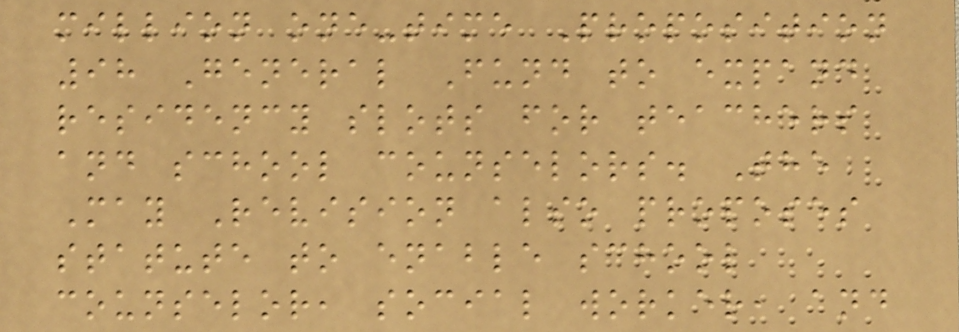million one-time Proposition
98 General Fund to expand
residency slots for teachers
and school counselors. The
May Revision also proposes
statute to enable school
counselor, social worker, and
